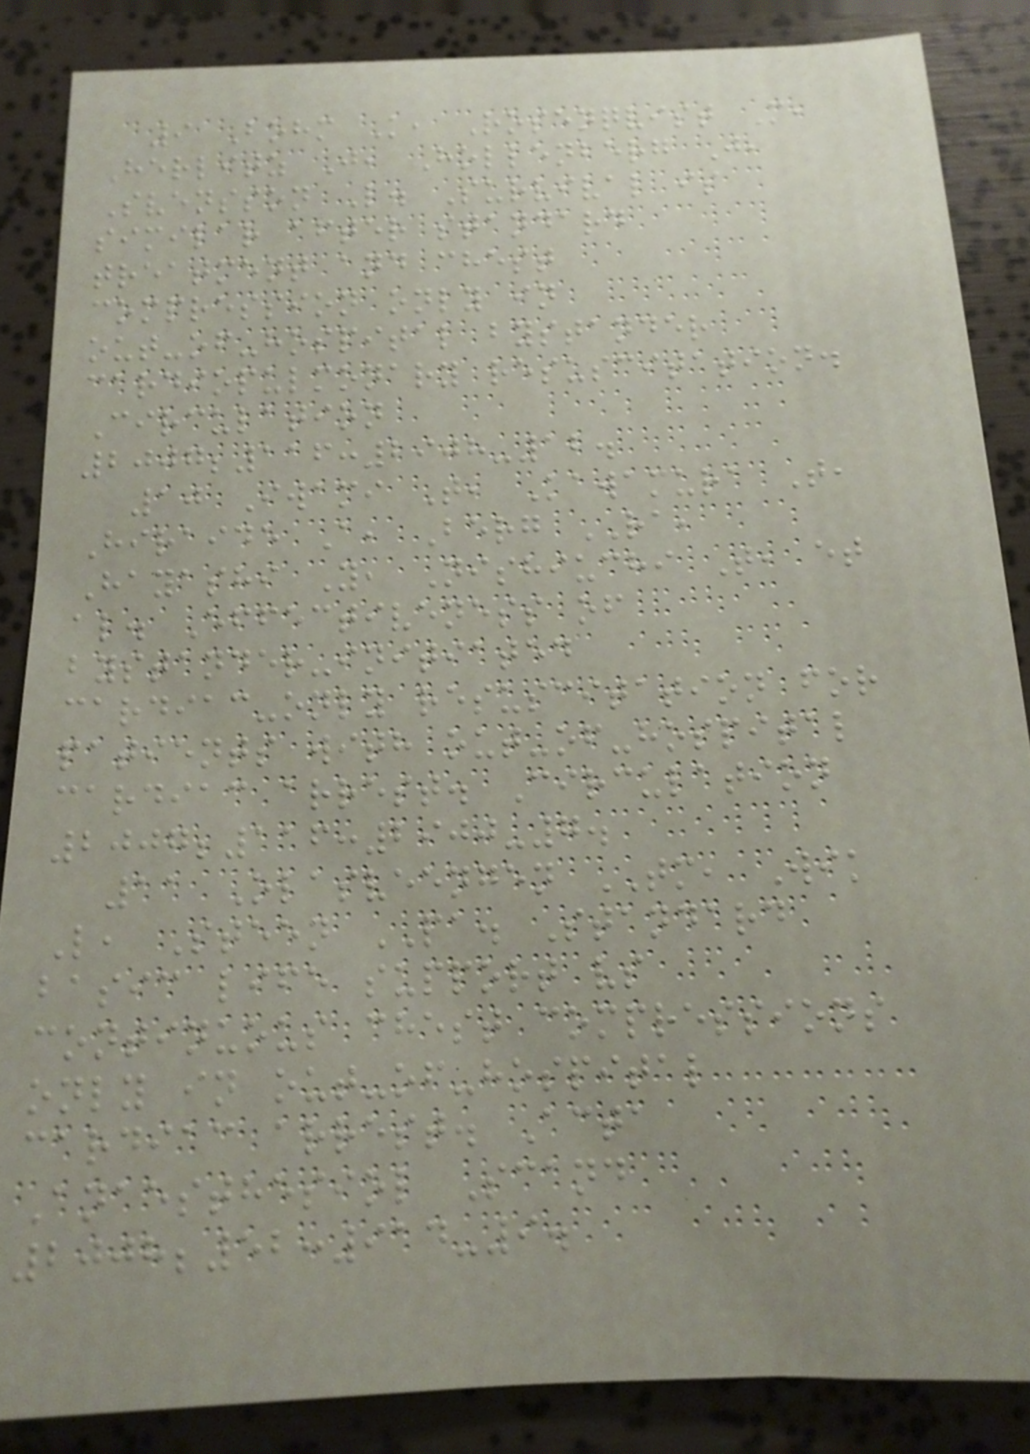9 Bohm K, Rosenqvist M,
Herlitz J, Hollenberg J,
Svensson L. Survival is
similar after standard
treatment and chest
compression only in
out-of-hospital bystander
cardiopulmonary resuscitation.
Circulation
2007;116:2908-12.
10 Iwami T, Kawamura T,
Hiraide A, Berg RA,
Hayashi Y, Nishiuchi T, et
al. Effectiveness of
bystander-initiated
cardiac-only resuscitation for
patients with out-of-hospital
cardiac arrest. Circulation
2007;116:2900-7.
11 Olasveengen TM, Wik
L, Steen PA. Standard
basic life support vs
continuous chest compressions
only in out-of-hospital
cardiac arrest. Acta
Anaesthesiol Scand
2008;52:914-9.
